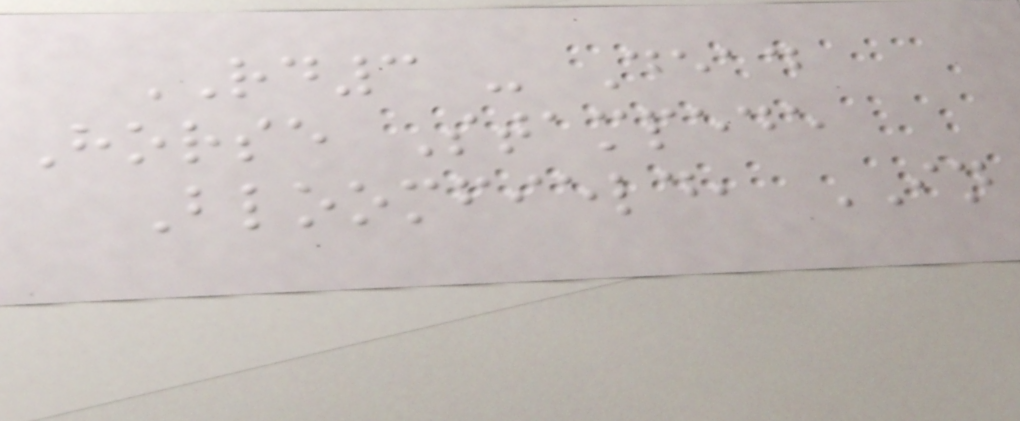RD3 - Dead
Horse Stampede
Bloomfield, IN
